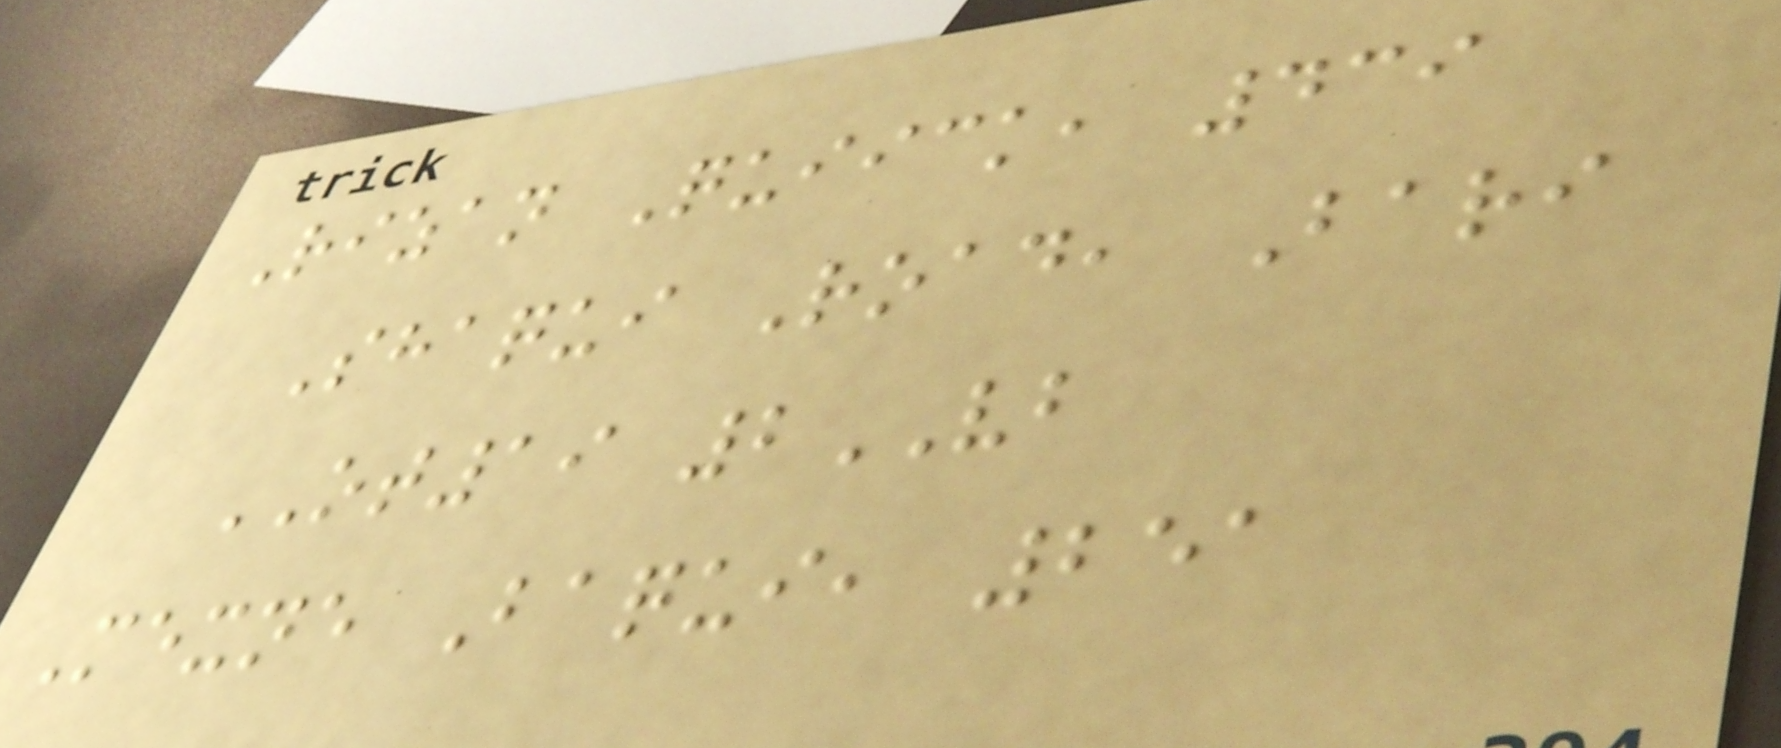Rizan Quiick, 439
Shaqui Road, Bari
OT19 2VB
Mexne Baqui, 251
